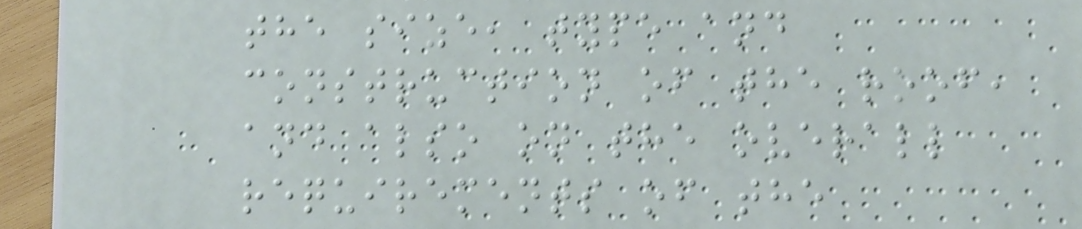the size, type and
construction of the roof,
and also on the overall
requirements of the
